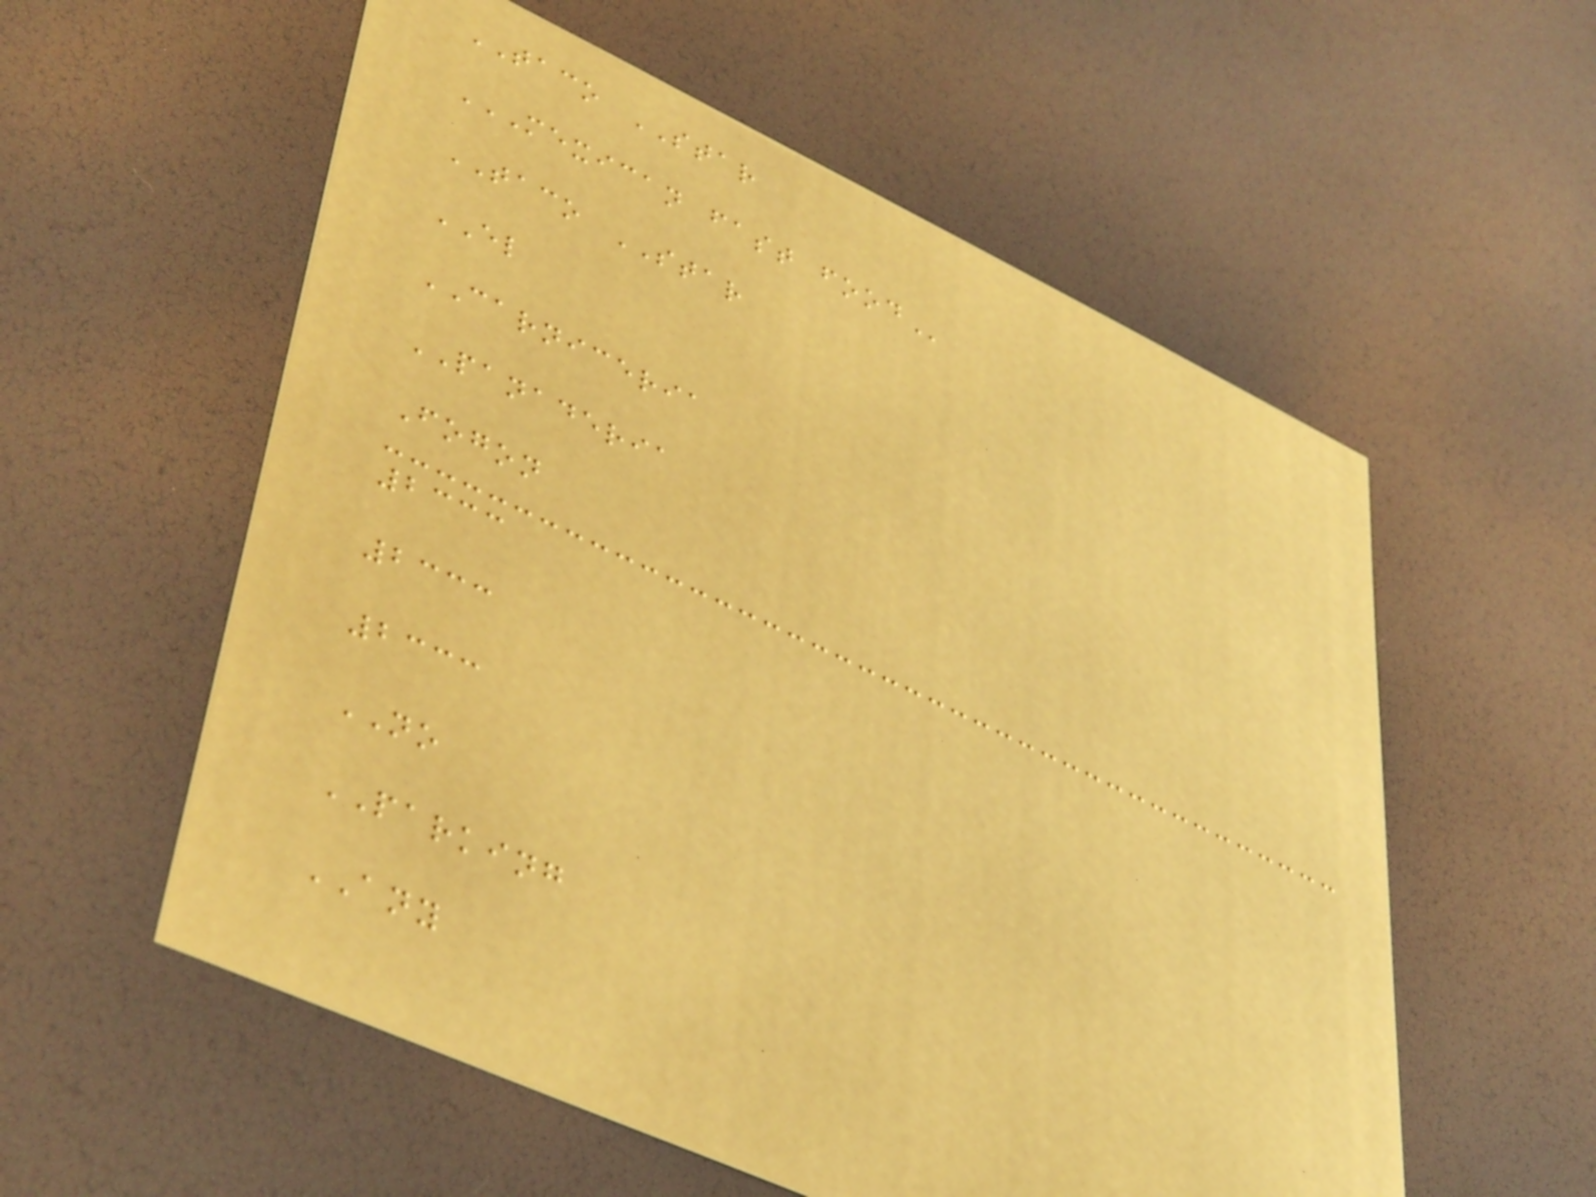TACO STAR
MEXICAN FAST FOOD
TACO STAR
EL
CARNICERIA
PANADERIA
Fogon
2333
2333
2333
NO
PARKING
ANY
